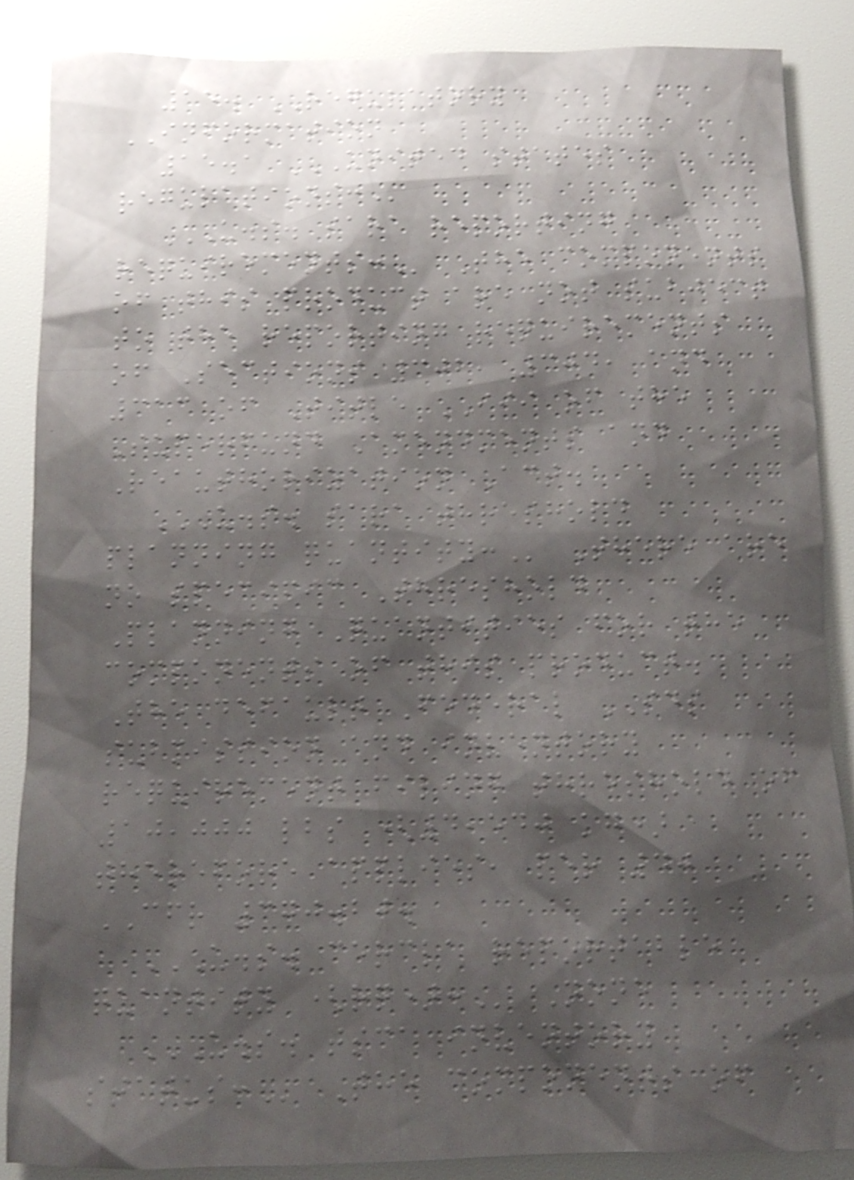15. REGULATORY
INFORMATION
15.1 UNITED STATES
REGULATIONS:
U.S. SARA REPORTING
REQUIREMENTS: The components
of this product are not subject
to the reporting requirements
of Sections 302, 304, and
313 of Title III of the
Superfund Amendments and
Reauthorization Act.
U.S. SARA THRESHOLD
PLANNING QUANTITY: There are
no specific Threshold
Planning Quantities for the
components of this product.
The default Federal SDS
submission and inventory
requirement filing threshold of
10,000 lbs (4,540 kg)
therefore applies, per 40
CFR 370.20.
U.S. CERCLA REPORTABLE
QUANTITY (RQ): None
U.S. TSCA INVENTORY
STATUS: The components of
